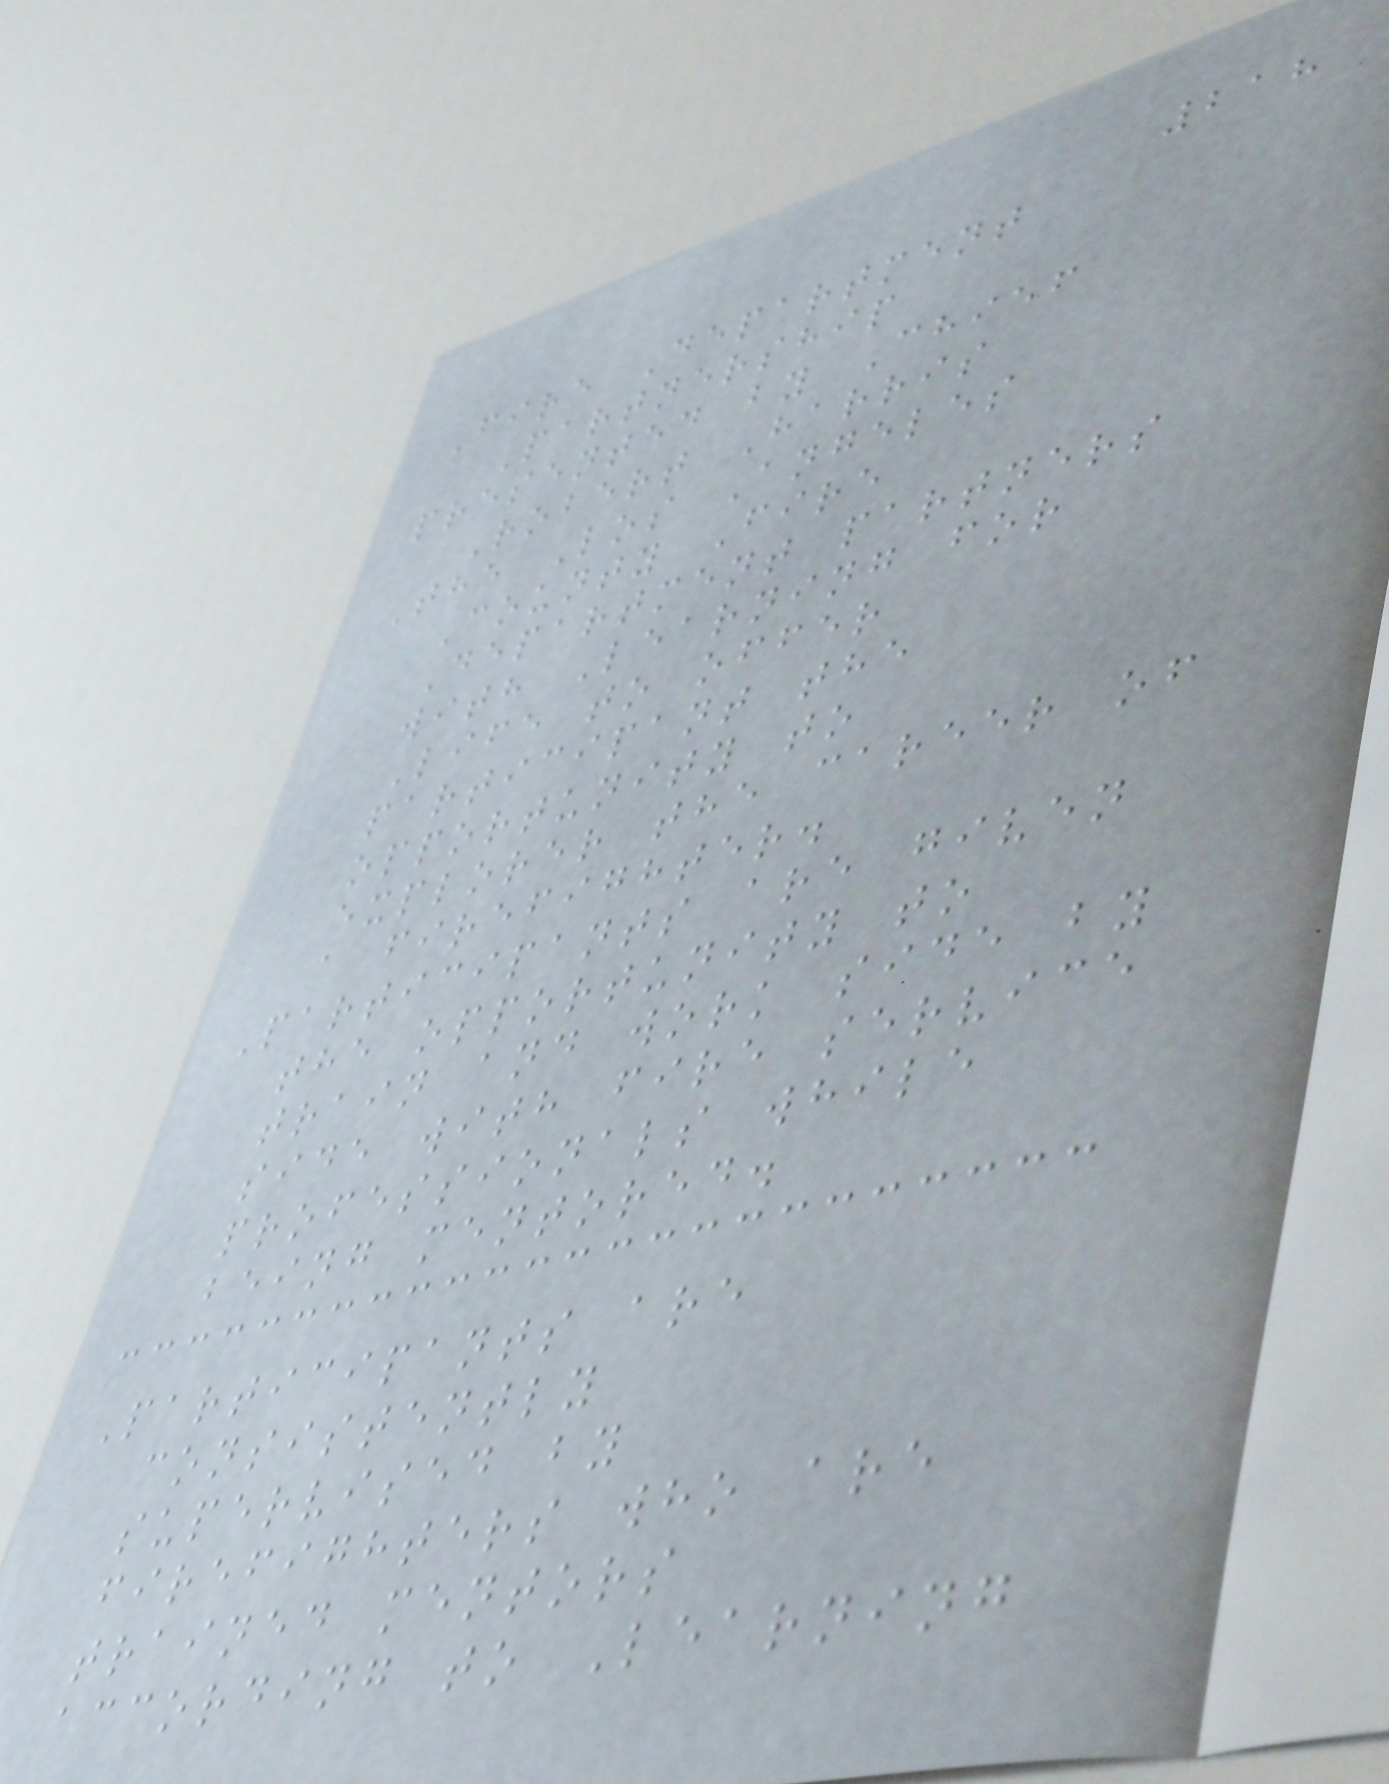218
Fire Department
Partnership
presented by Chief
Robert Harris
The Los Angeles
County Fire
Department partners
with Learning for
Life to offer
participant the
opportunity to
explorer the career of
a firefighter.
Participants are given
the opportunity to
train and work side by
side with fire service
professionals while
being mentored.
Participants are
consistently
supervised by
firefighters who are
trained mentors
according to Learning
